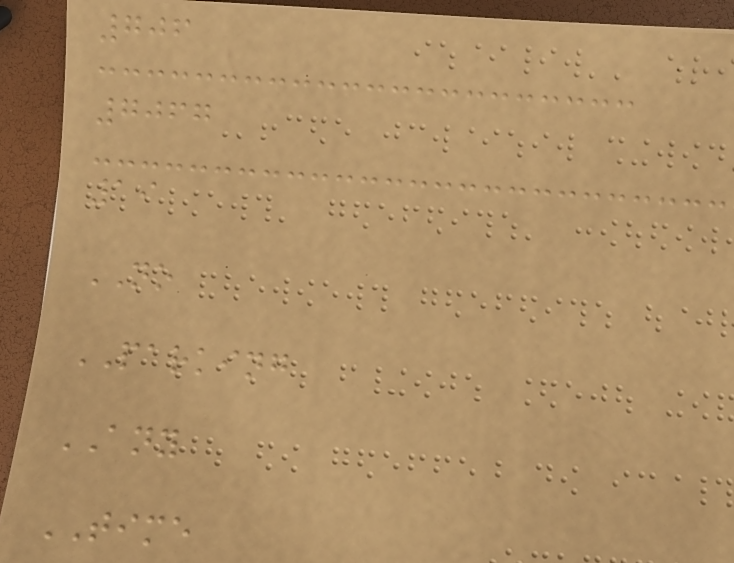706
7067
19
NO
PARKING
ANY
TIME
